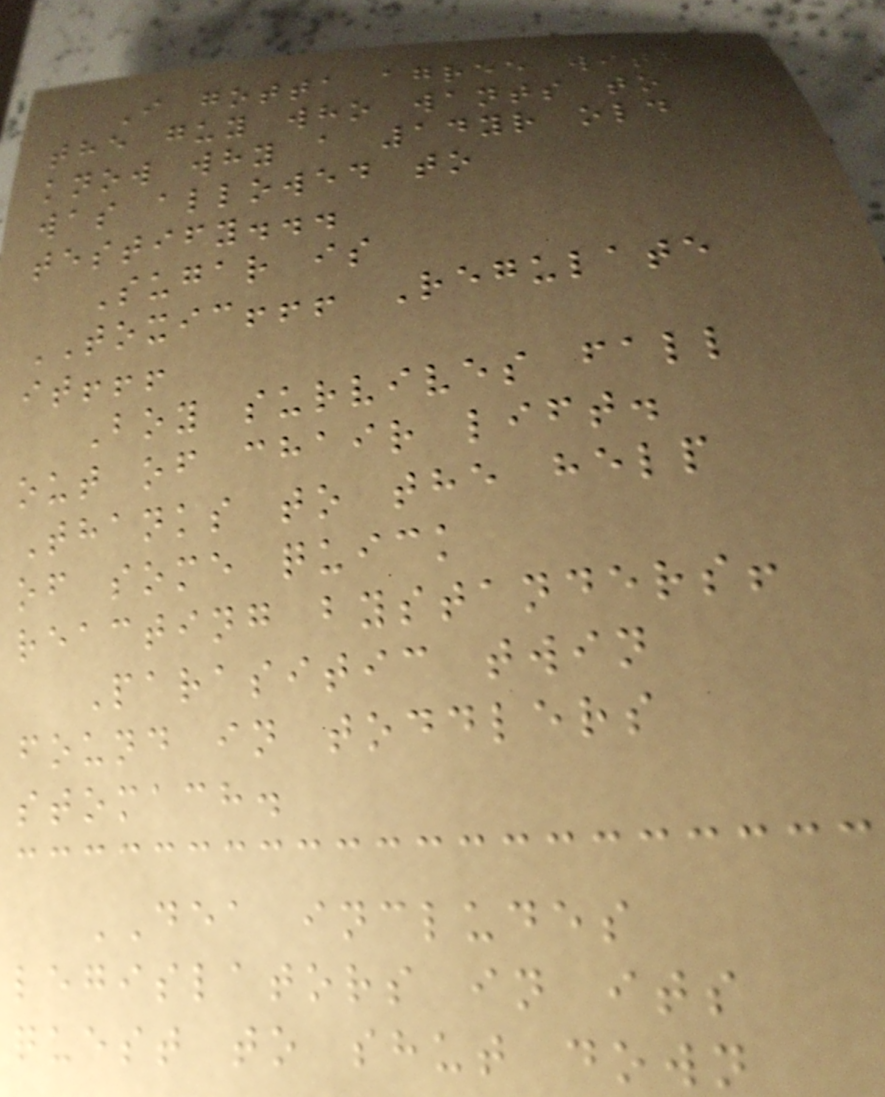I gotta agree with
the guy who wants to
know why a 14yr old
was allowed to
testify...
Sugar is
TOXIC!!! Regulate
it!!!
Boy survives fall
out of chair lift.
Thanks to the help
of some quick
reacting bystanders!
Parasitic twin
found in toddlers
stomach.
DEA includes
legislators in its
quest to shut down
